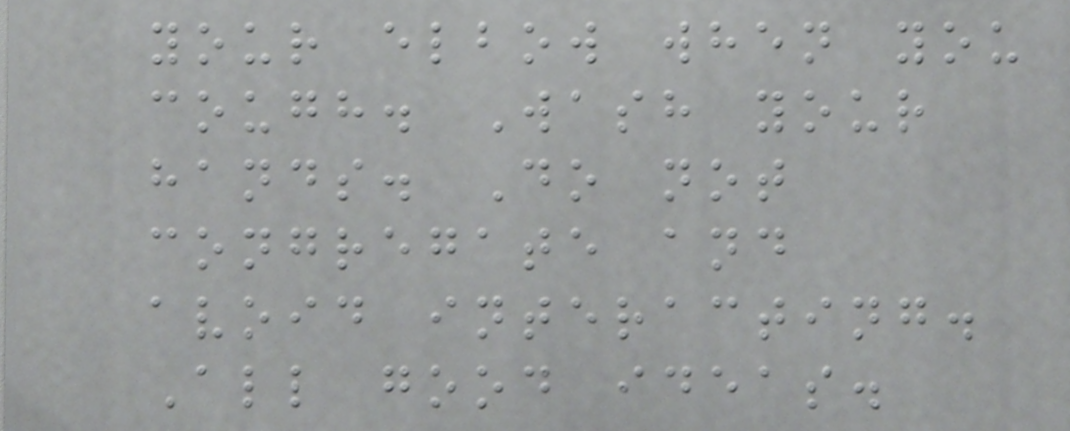your elbow when you
cough. Wash your
hands. Do not
congregate and
avoid interacting.
All good ideas.
